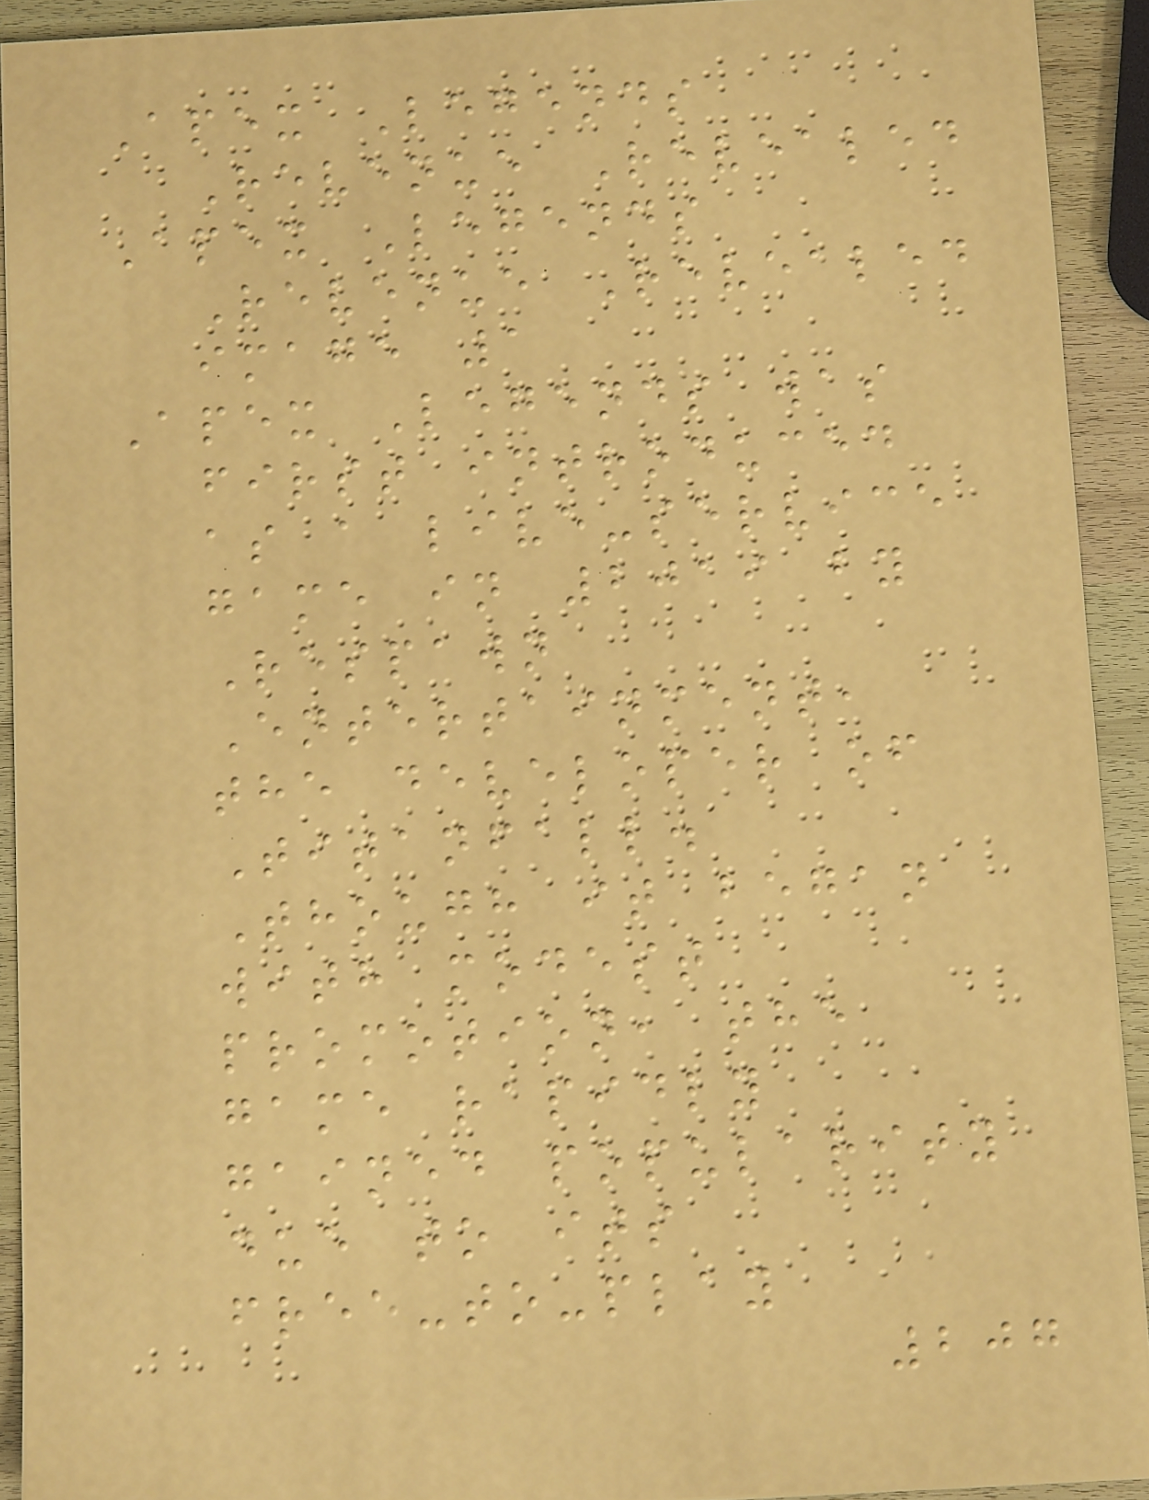Apex Legends
Revenue Revealed
Apex Legends
Revenue Revealed
image 1
Apex Legends was
first introduced
as a live-service
game in 2019 by
Respawn
Entertainment,
the developer of
Titanfall.
Though it began
with modest
promotion, the
game rapidly
gained popularity
due to its
free-to-play
207
